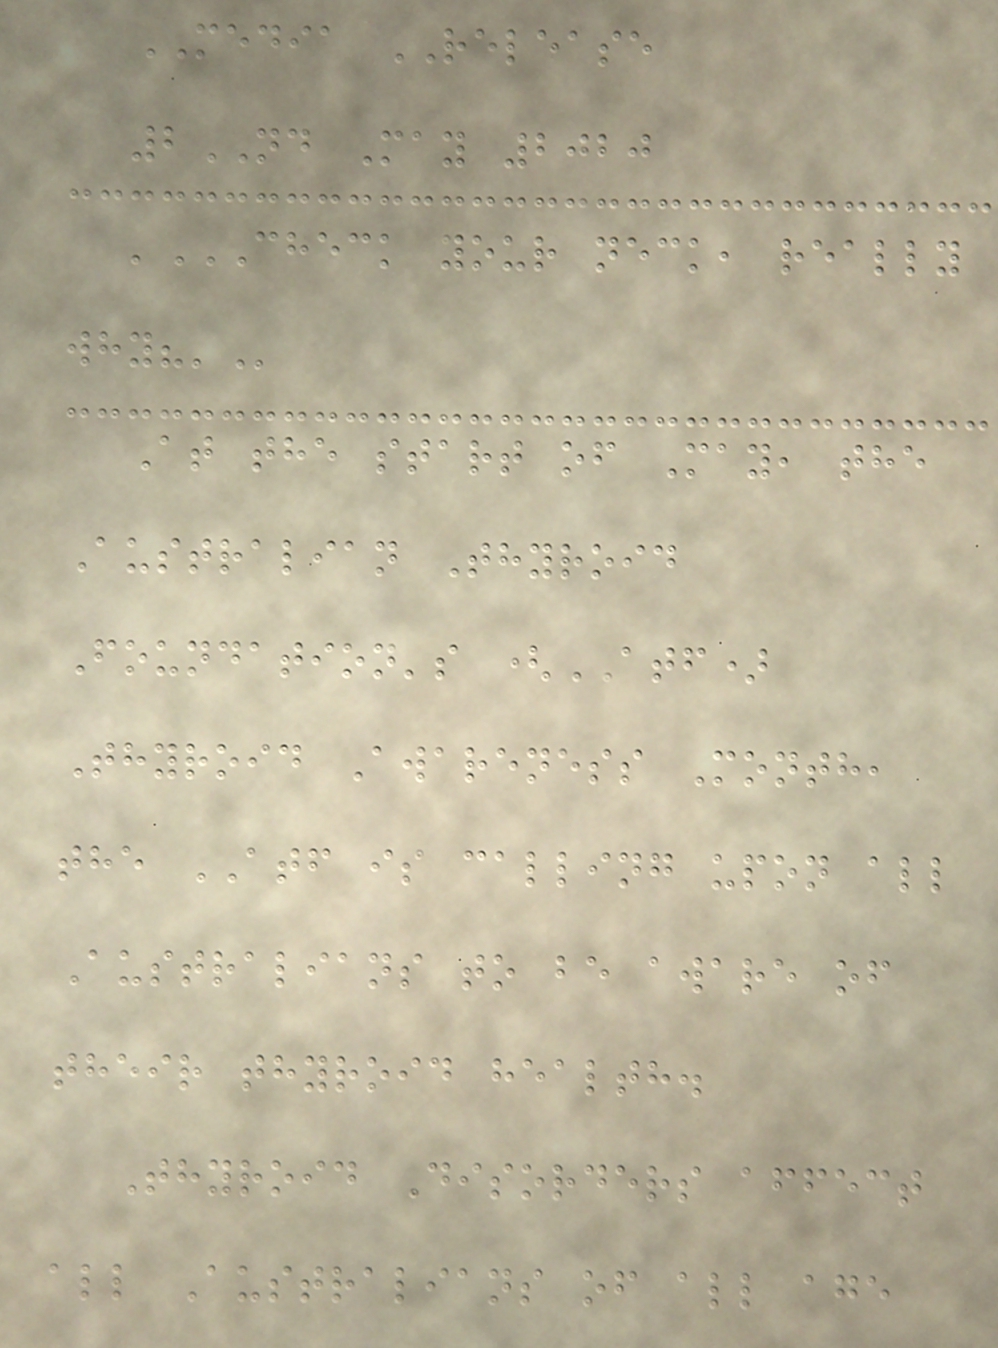MEDIA RELEASE
2ND May 2020
'CHECK YOUR NECK, REALLY
WHY?'
At the start of May, the
Australian Thyroid
Foundation's (ATF)
Thyroid Awareness Month,
the ATF is calling upon all
Australians to be aware of
their thyroid health.
Thyroid Disorders affect
all Australians of all age
